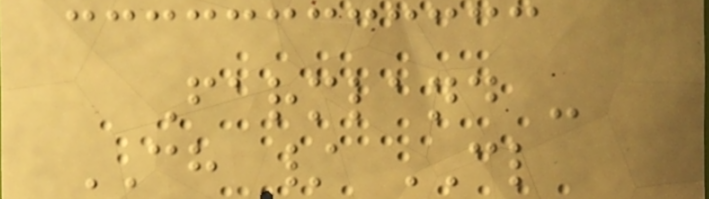Farmland -
CH / CL
